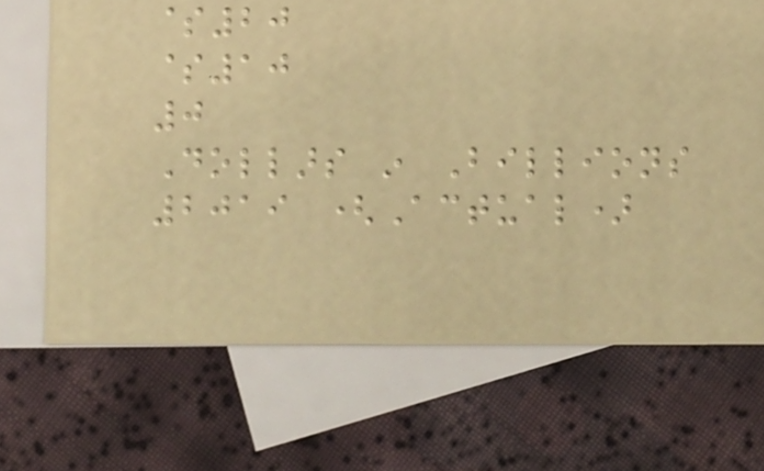$20
$10
0
Dollars in Billions
2019 (Actual)
